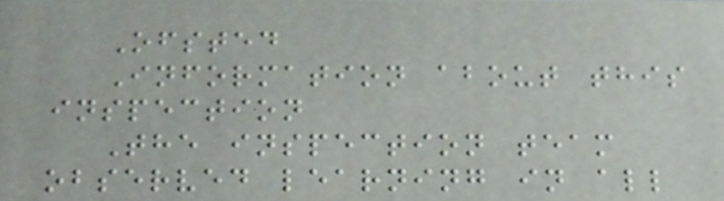Ofsted
Information about this
inspection
The inspection team
observed learning in all
